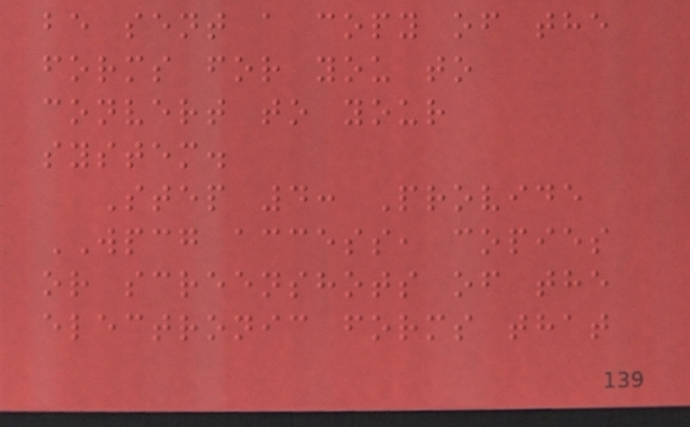be sent a copy of the
forms for you to
convert to your
system.
Step 4: Provide
WPCG access, copies
or screenshots of the
electronic forms that
